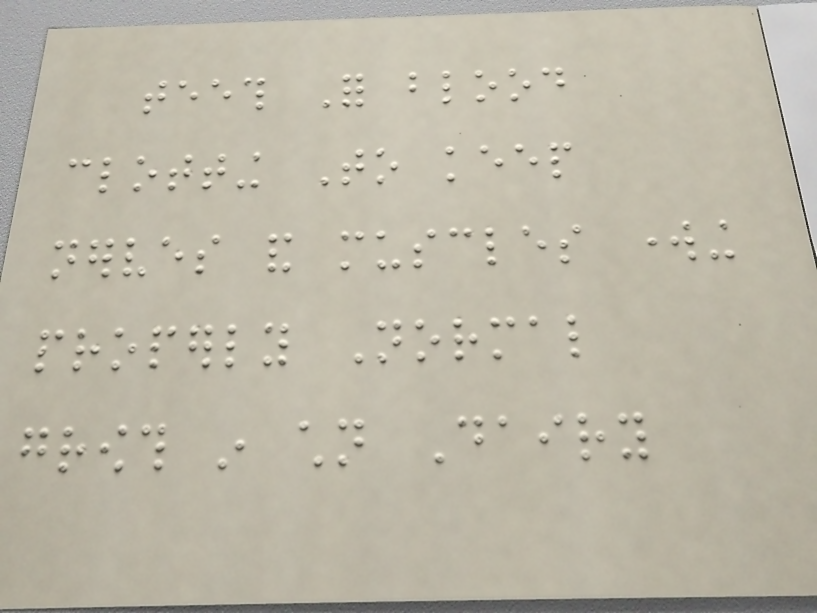teeth For blood
clotting To keep
nerves and muscles working
properly Normal
growth in children Dairy
